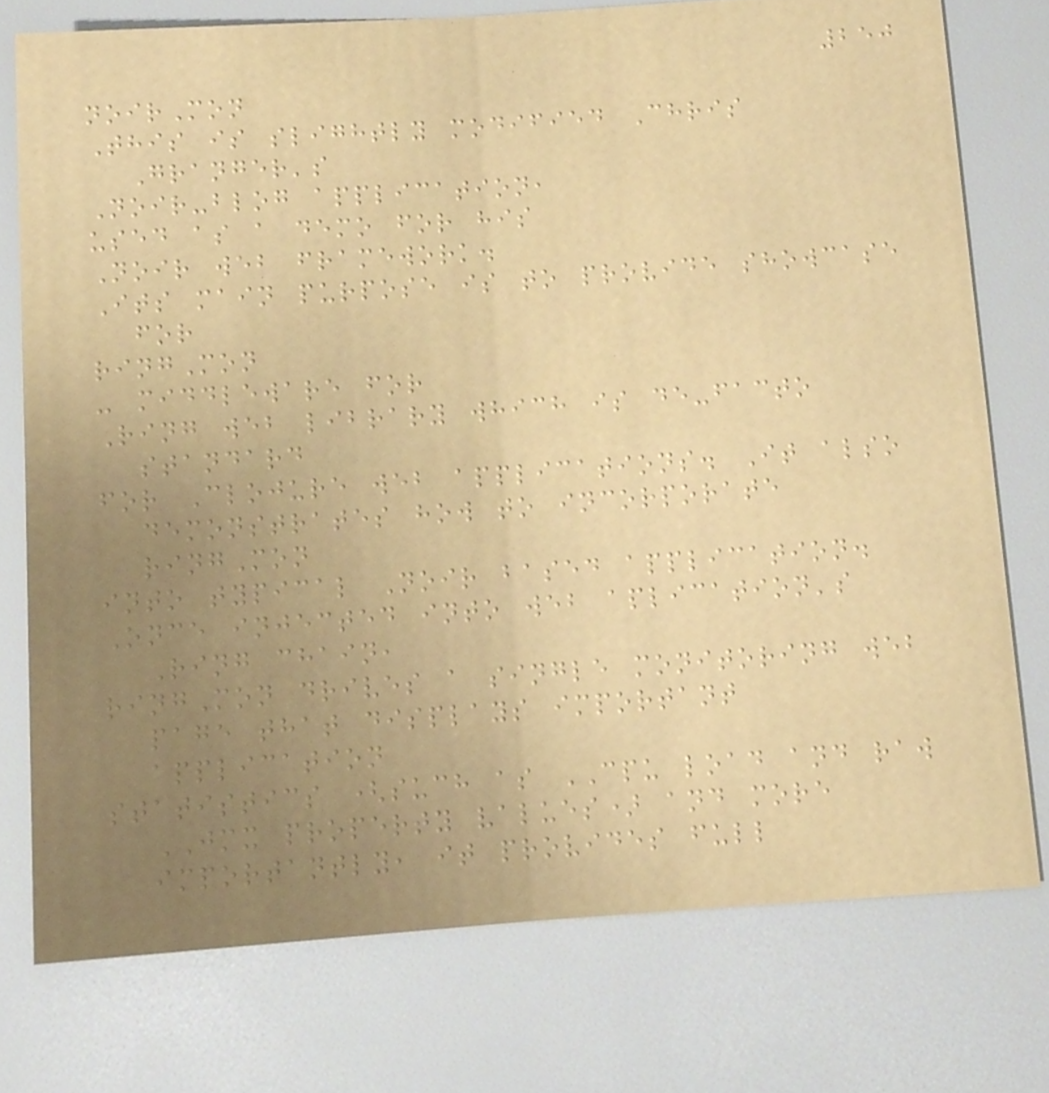250
noirMon
This is slightly modified Chris
Granger's
Noir-blog application,
used as a demo for his
Noir web framework.
Its main purpose is to provide showcase
for
ringMon
- middleware for
Ring web library which is de-facto
standard
for Clojure web applications. It also
demonstrates how to incorporate
ringMon
into typical Noir based application.
Once injected into web aplication's
Ring chain,
ringMon drives a single monitoring web
page that displays important
application
statistics (such as CPU load and raw
JMX property values) and more
importantly, it provides full
